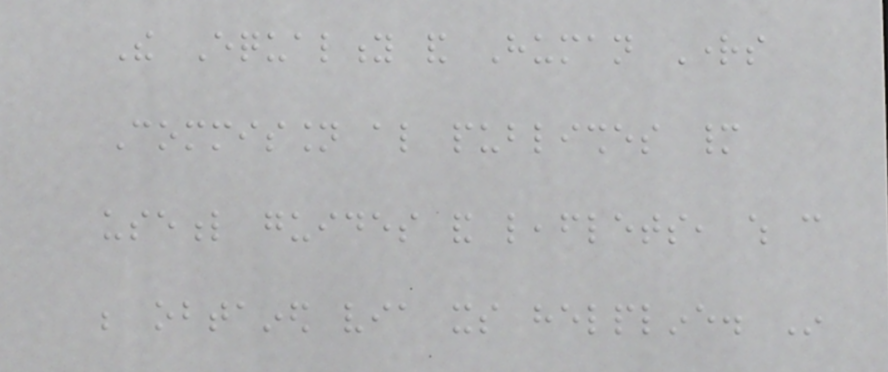The Equality and Human Rights
Commission also publishes many
useful guides and leaflets, which can
be obtained via its helpline. In
